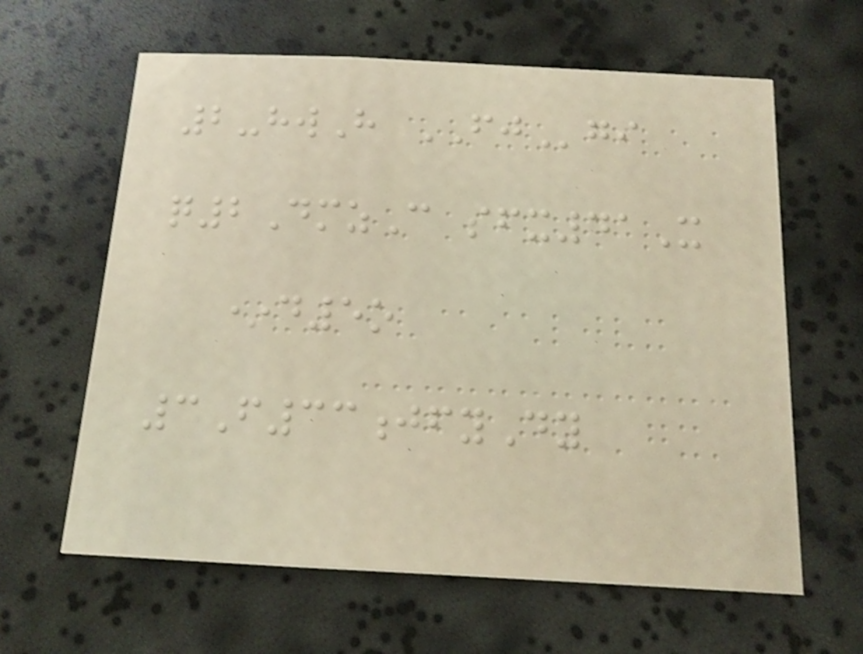2-hwH FJgi
q2DmzC sfx41X
*d5o
3F33jfyDy
